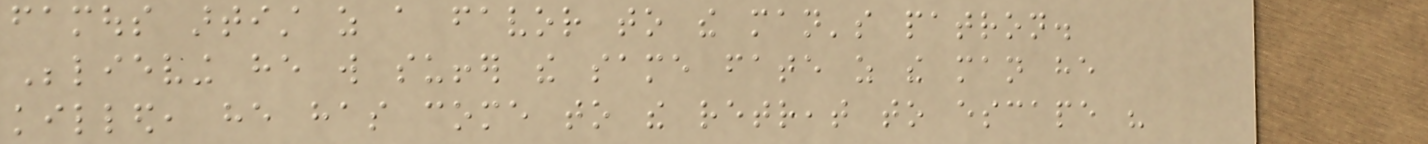famous artist as a favor to the man's patron.
Believing he will suffer the same fate as the man he
killed, he has come to the retreat to escape his
